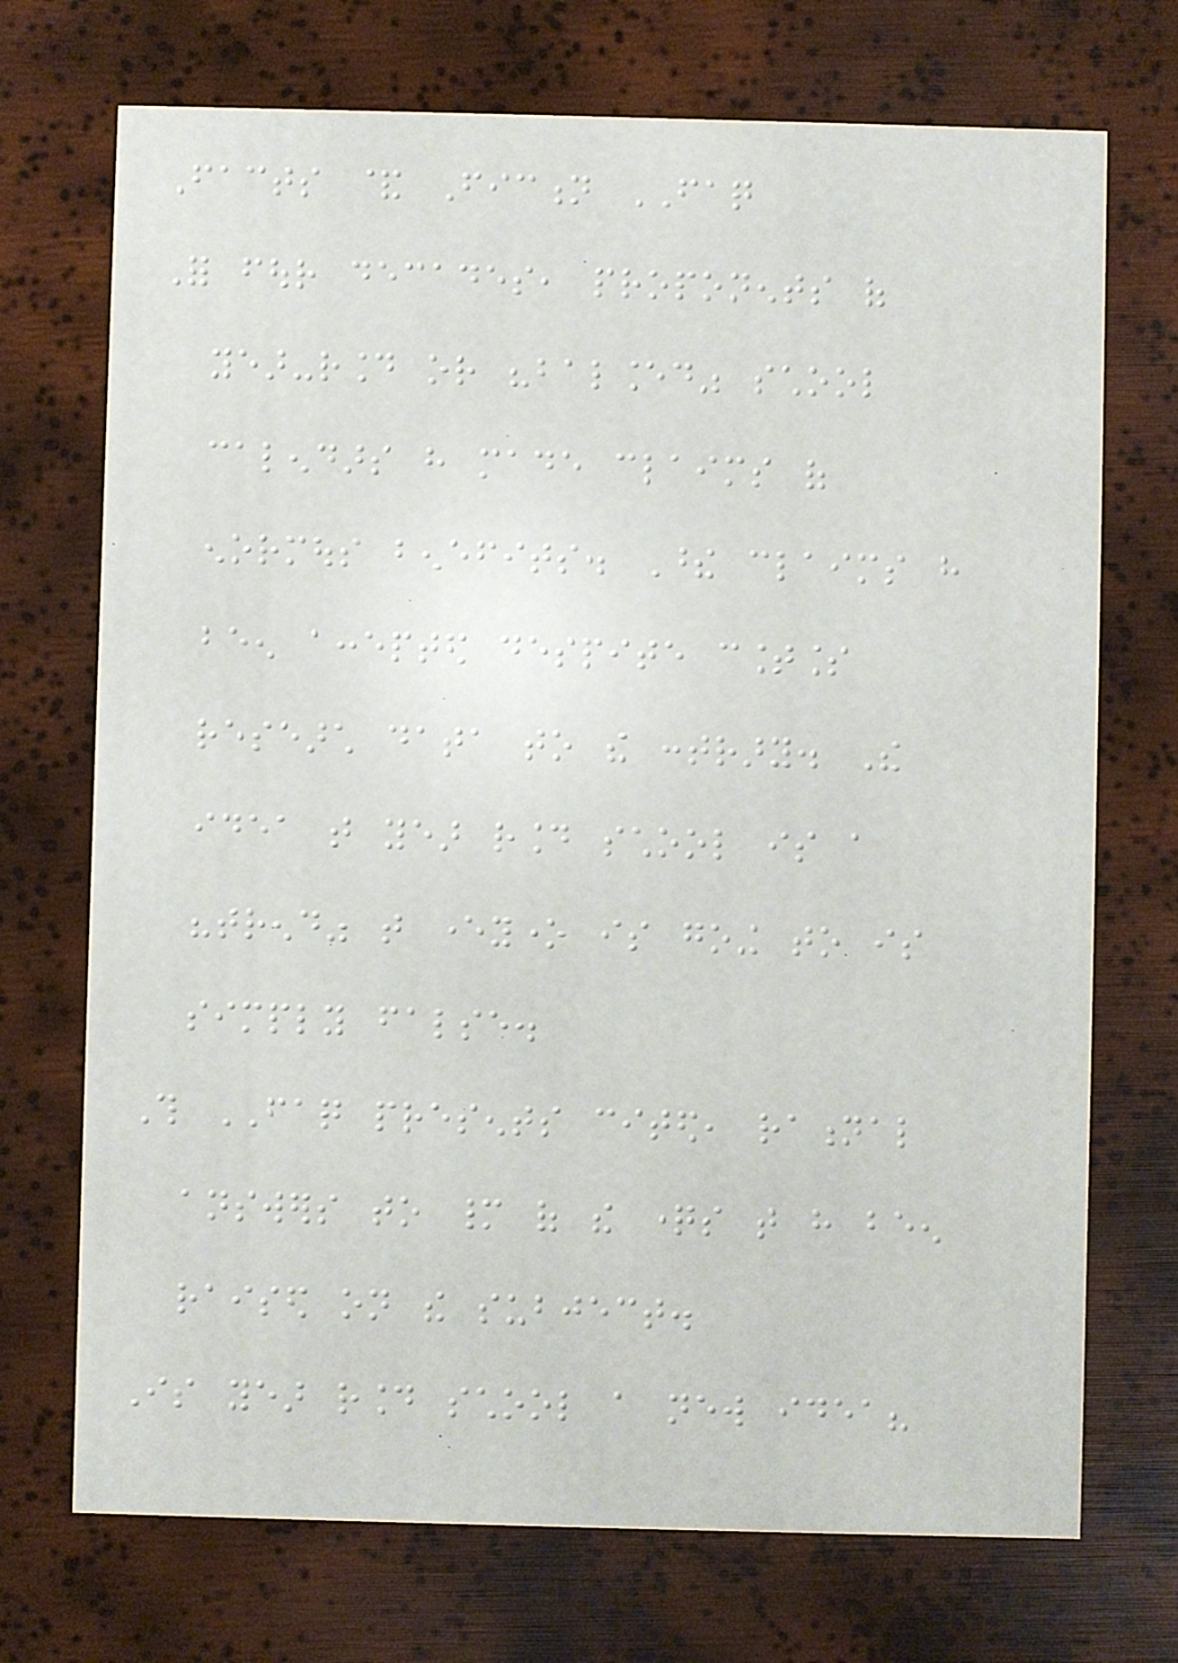Facts & Fiction FAQ
For four decades, proponents of
year-round or "balanced" school
calendars have made claims of
enormous benefits. These claims have
been accepted despite countless
research data to the contrary. The
idea that year round school is a
"trend" that everyone is going to is
simply false.
This FAQ presents cited, rational
answers to many of the questions that have been
raised on the subject.
Is year round school a new idea?
